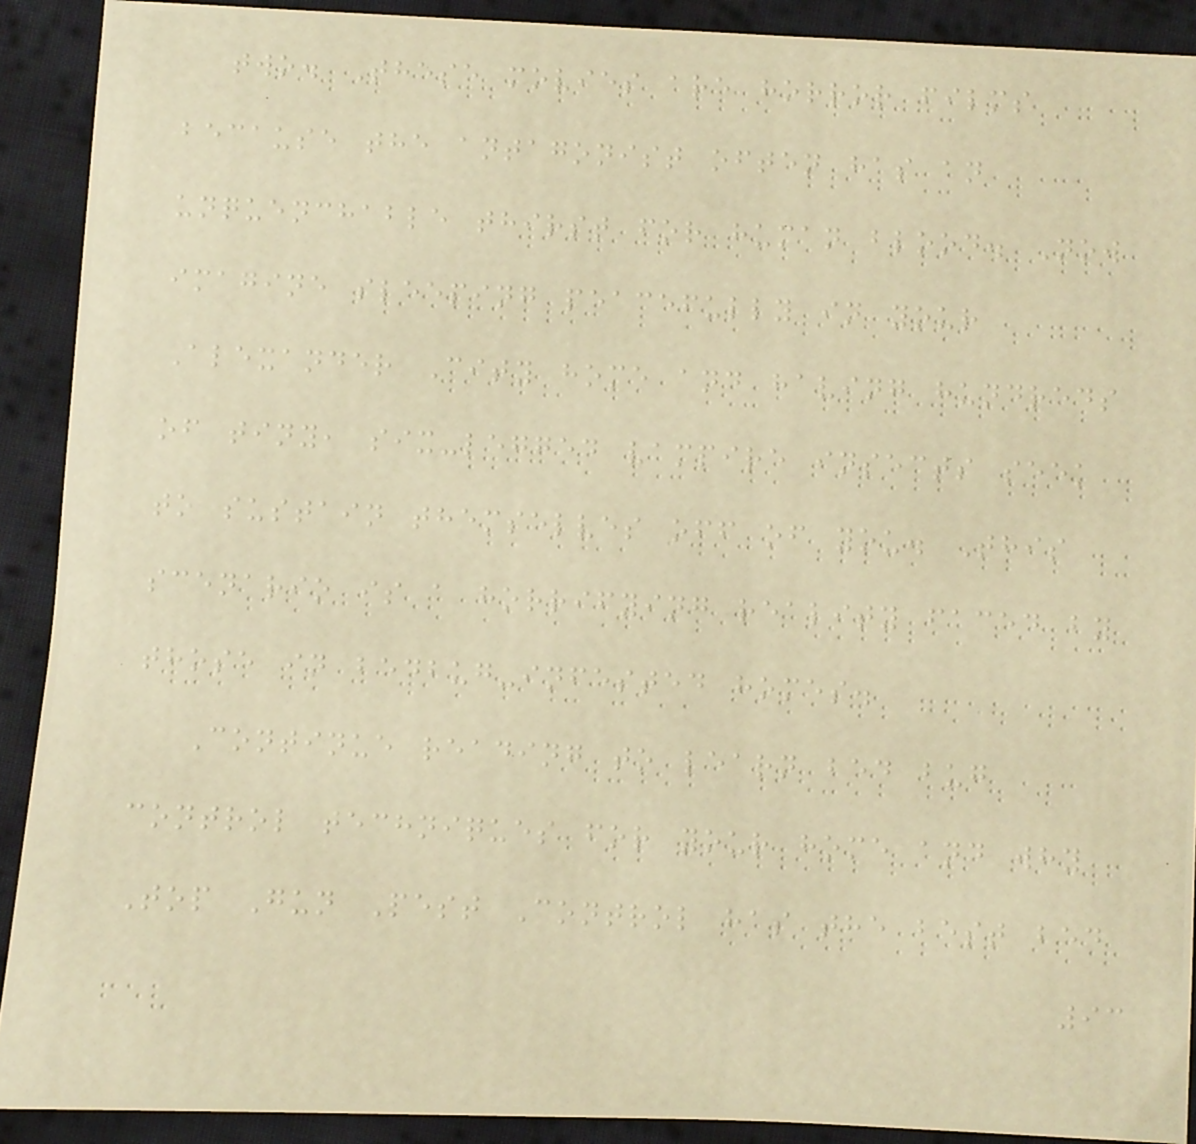two. These movies are horror films
because the antagonist often has an
unquenchable thirst for human blood. Now
imagine sleeping peacefully in your
Alexander City home and having hundreds
of tiny, six-legged vampire insects seek
to sustain themselves off of you. This
scenario is a horrifying reality faced by
those in bedbug-infested homes.
Continue reading to learn bed bug
control techniques for your home and why
Top Gun Pest Control has the best bed
93
